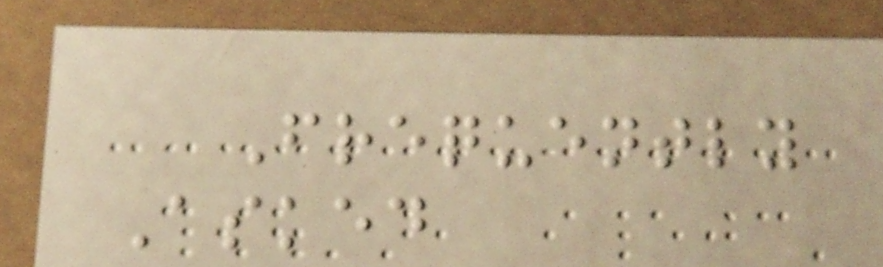Frequently
Asked
